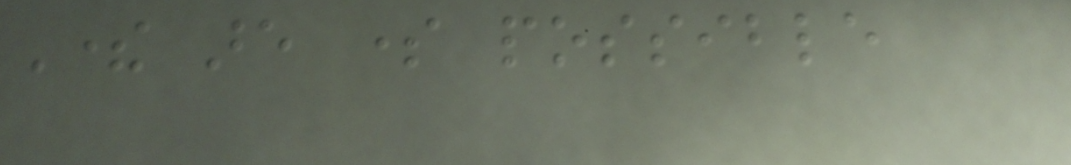There are some possible
